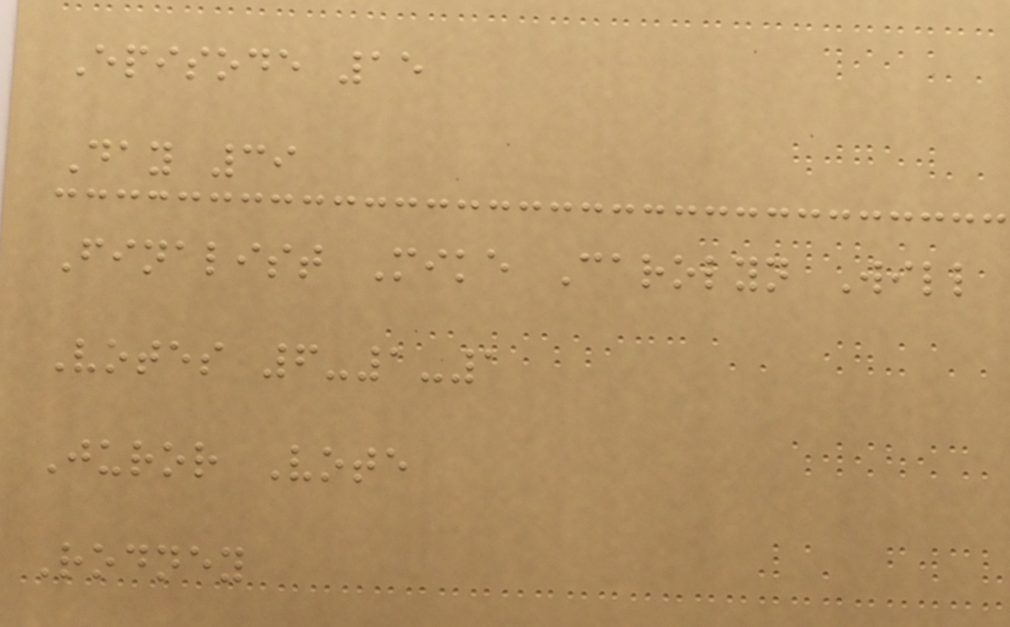Episode 15
Day 39
Finalist Mike Carolyn Will
Votes 6-1-1
Juror Vote
Rodney
